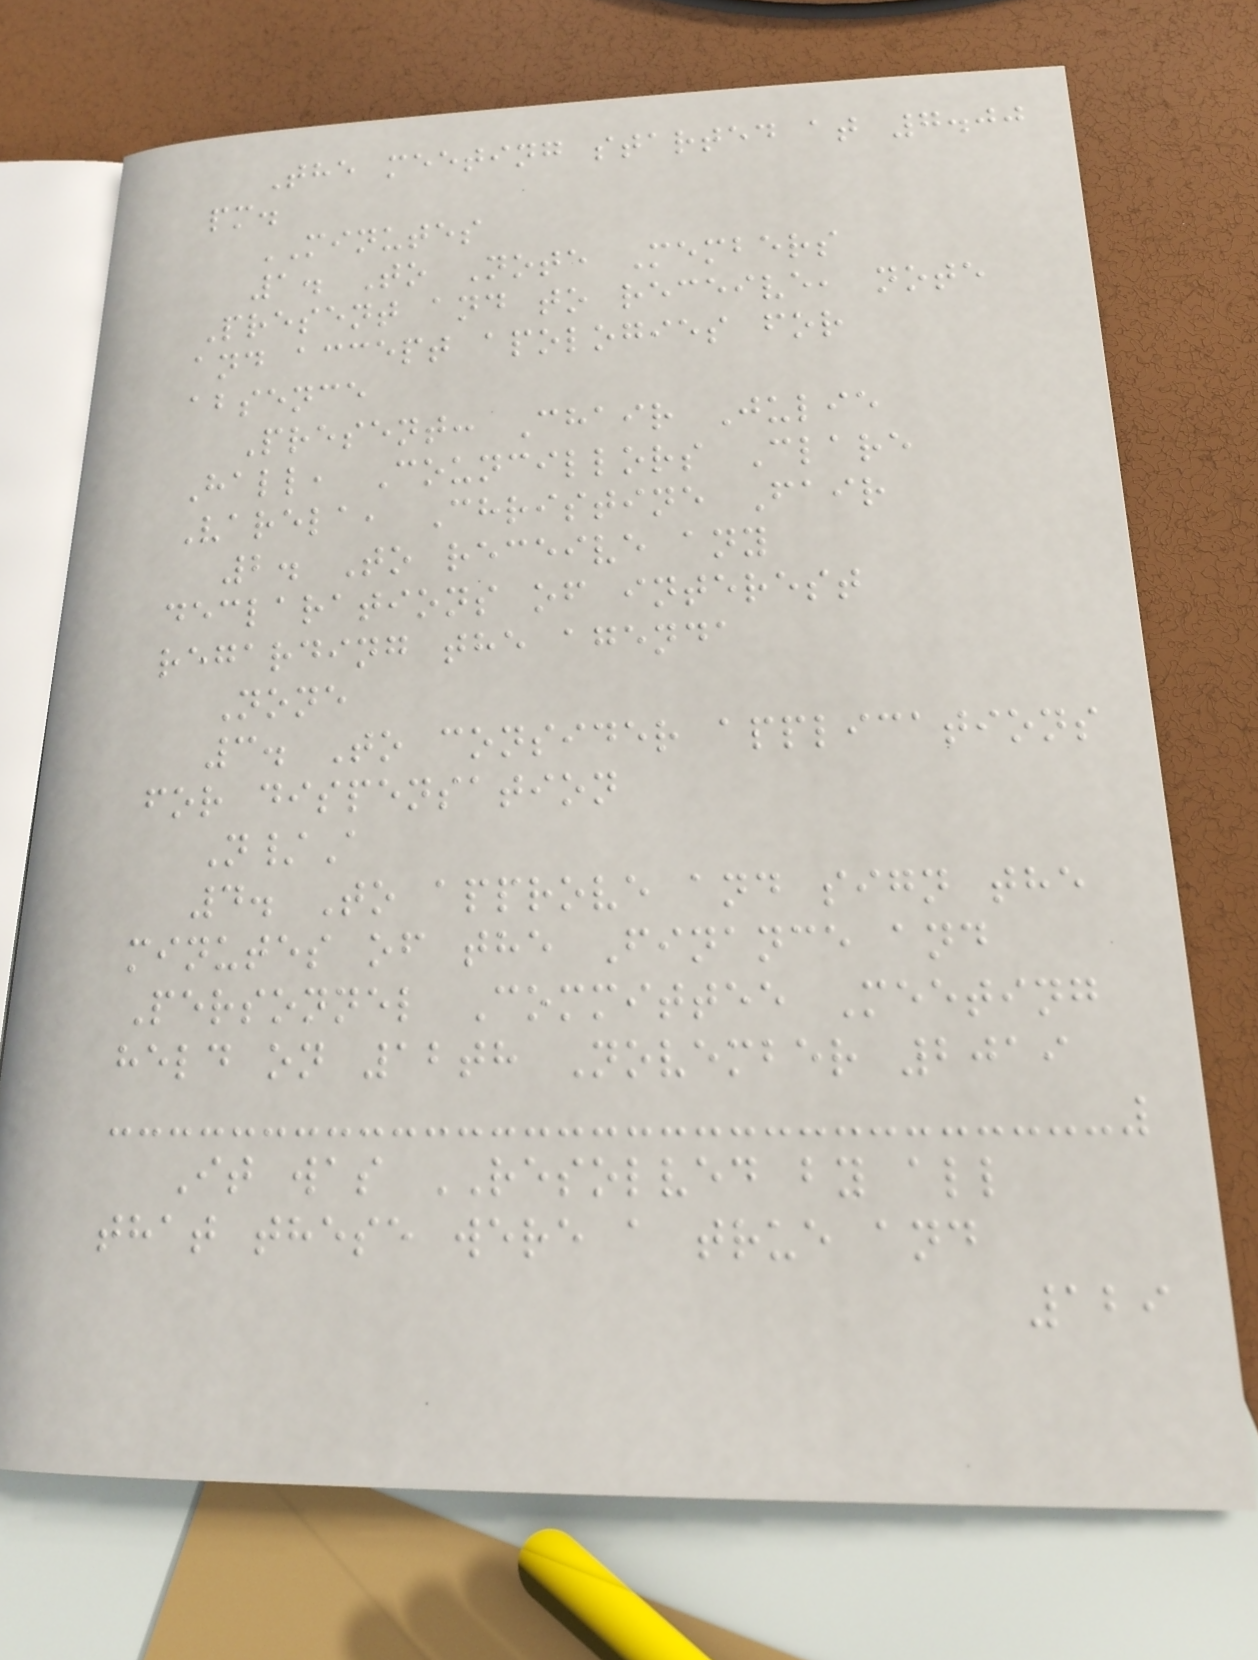The meeting started at 7.00
pm.
MINUTES
1. To Note Members
Present and to receive, note
and accept apologies for
absence
Present: Chair Julie
Hall, Councillors Clare
Varela, Christine Fair
2. To receive any
declarations of interest
regarding the agenda
None
3. To consider applications
for dispensation
N/A
4. To approve and sign the
minutes of the Finance and
Personnel Committee Meeting
held on 12th November 2019
It was RESOLVED by all
that these were a true and
129
